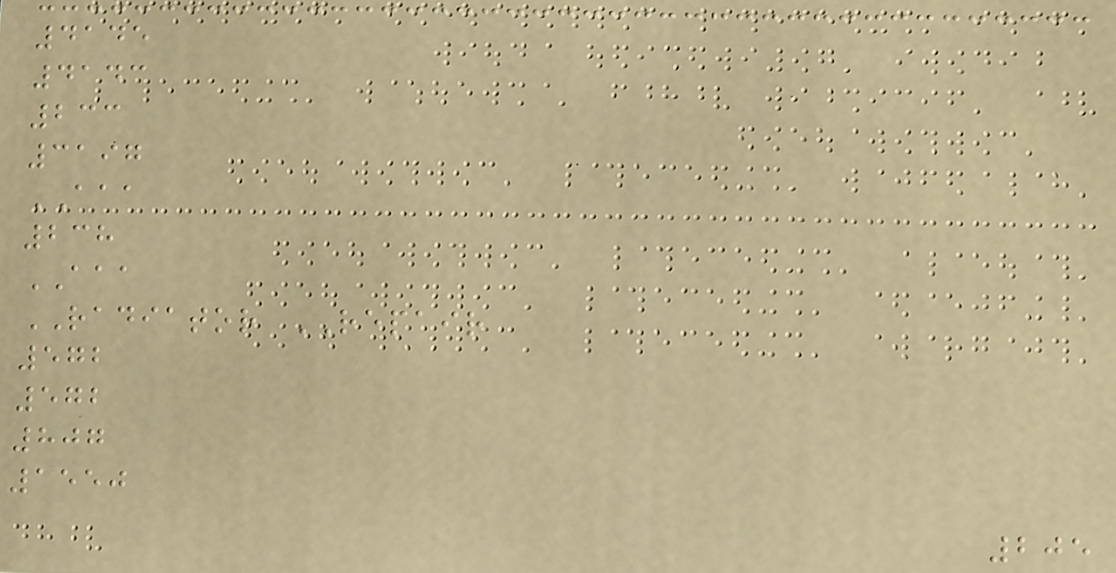4145
4143
233
3197
AAA
238
AAA
RADIATOR REPAIR
572
572
807
1550
205
